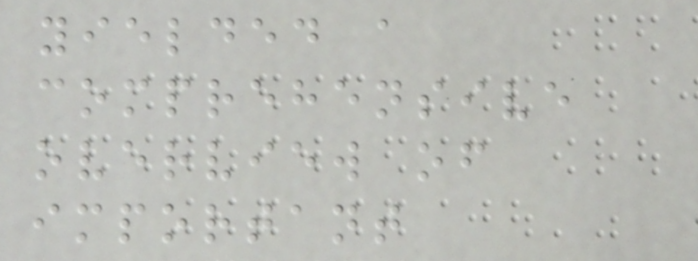yielded a
comprehensive
overview of
important
